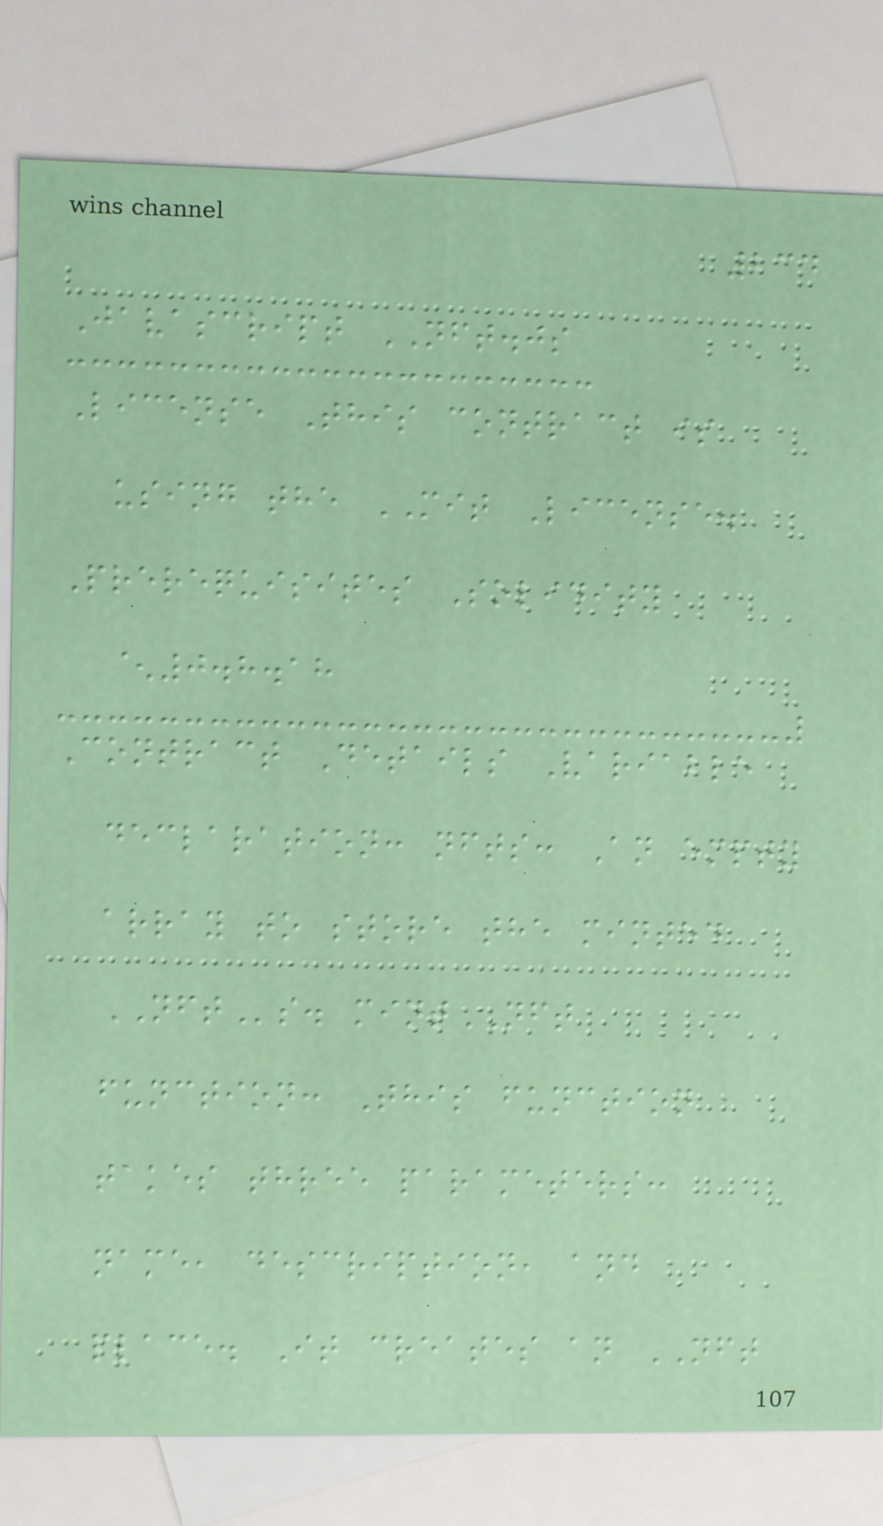234
Javascript NFT.js
License This contract is
using the MIT License.
Prerequisites Solidity
^0.8.18
Contract Details Variable
declaration: nfts: An empty
array to store the minted
NFTs. mintNFT
function: This function
takes three parameters:
name, description, and
place. It creates an NFT
